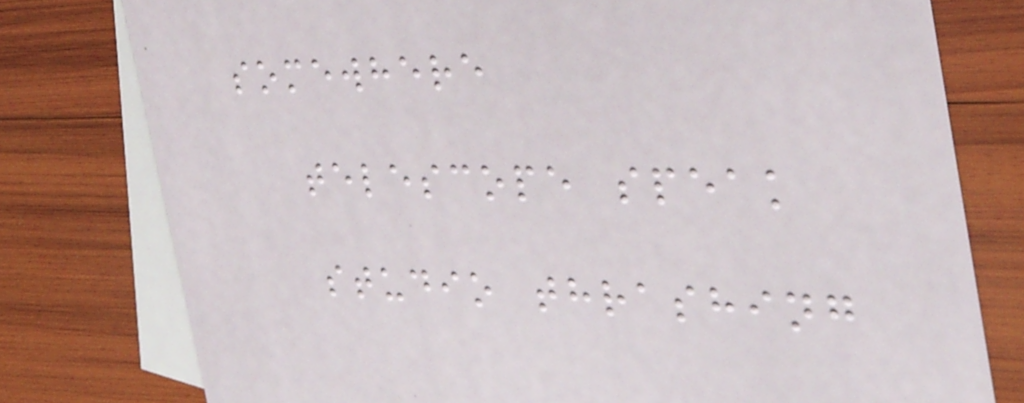somewhere
telescope speak
studio thrashing
